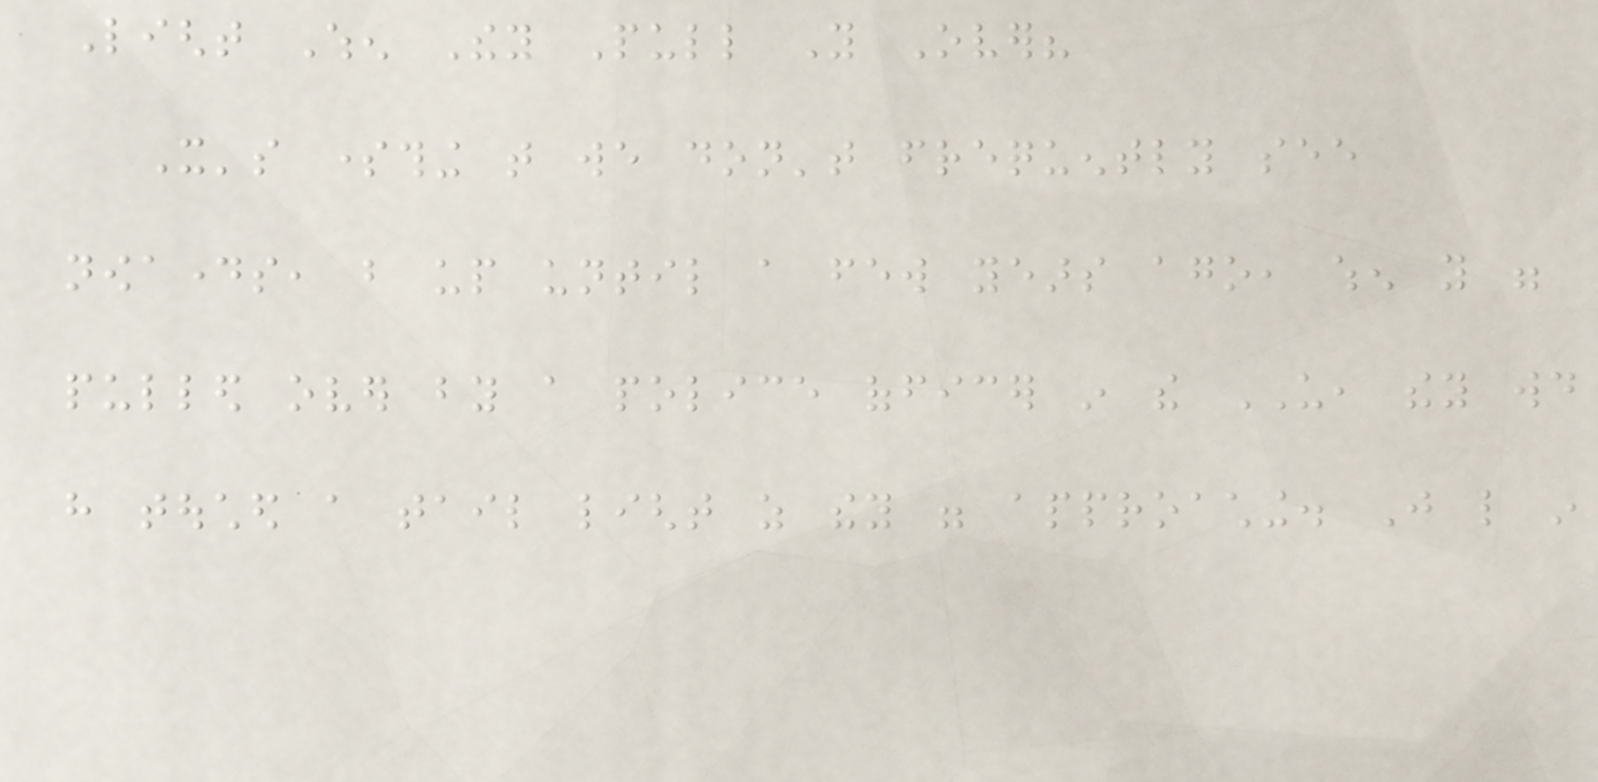Light When They Pull You Over?
It's something that we don't frequently see
nowadays, but up until a few years ago, when you were
pulled over by a police officer in the US, they would
have touched a tail light as they were approaching. Just like in
